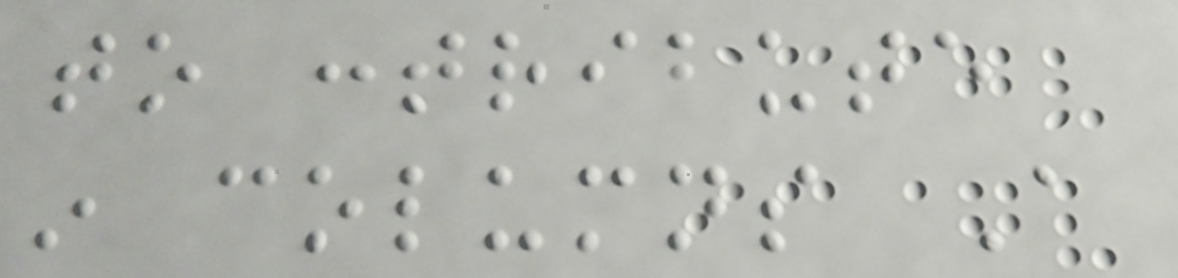to contribute
in columns A
